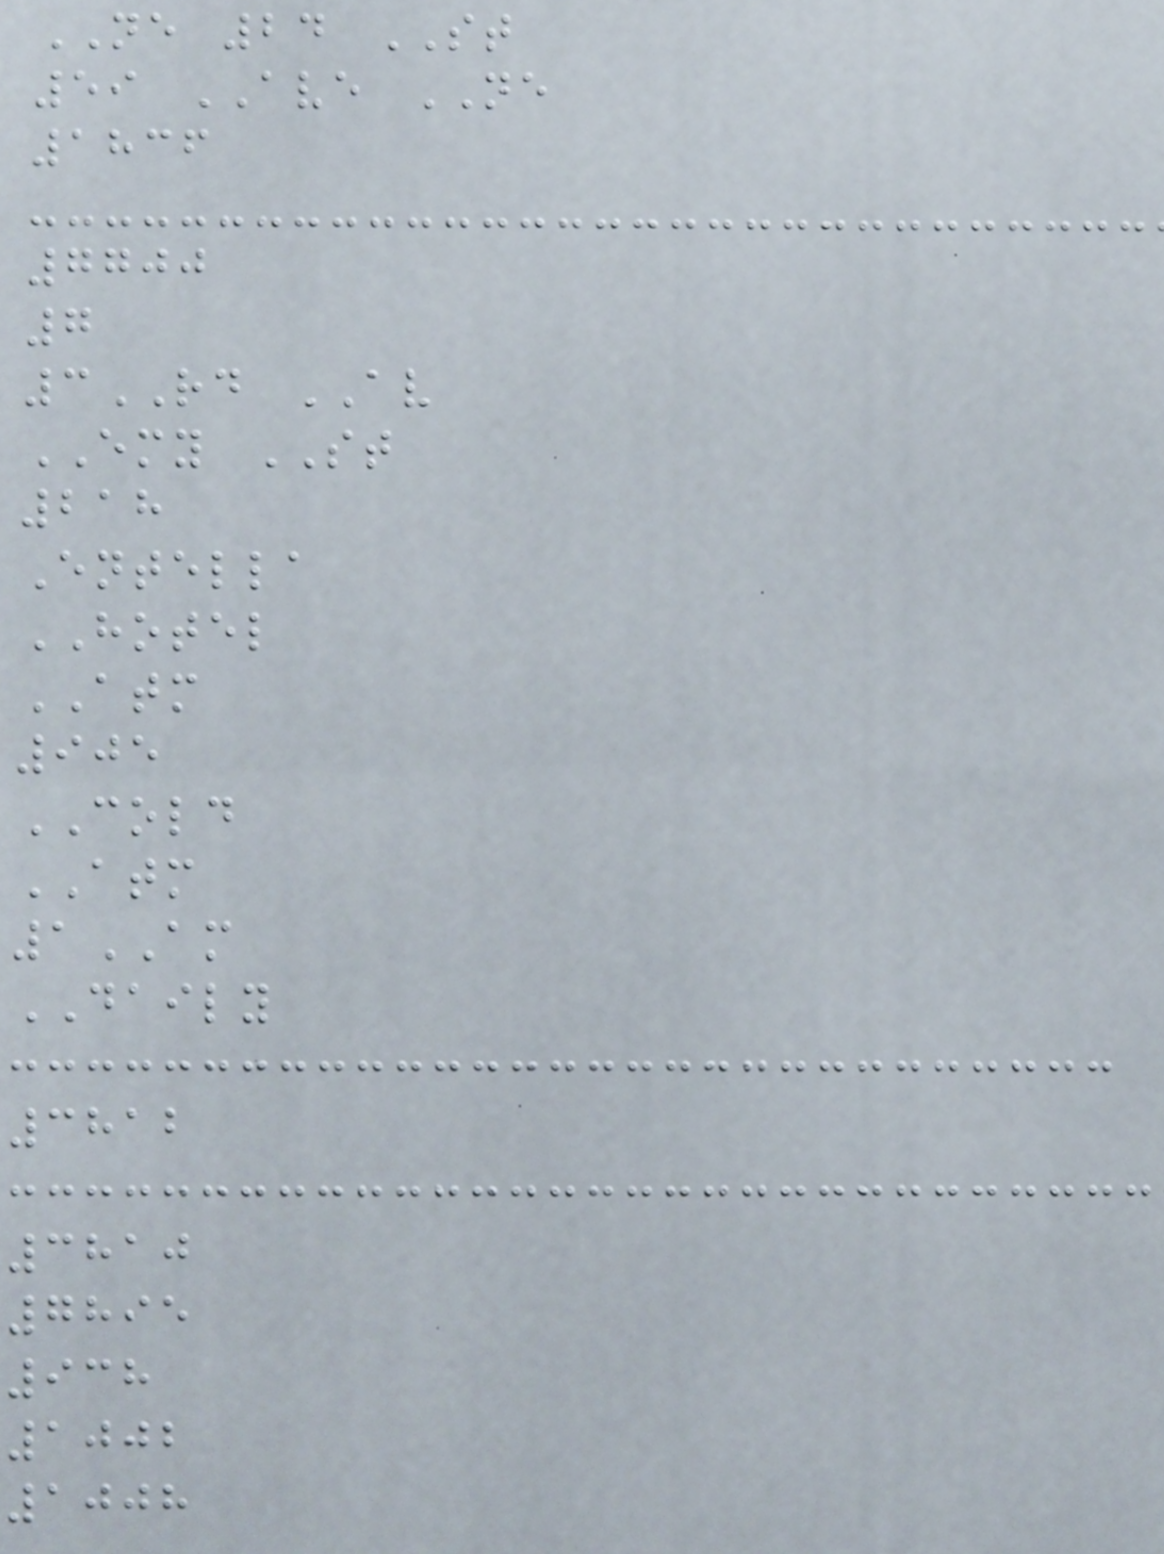NE 24 ST
59 AVE NE
1836
7700
7
3RD AV
EMY ST
218
Entella
HOTEL
ATM
905
COLD
ATM
1AM
DAILY
3812
3810
7895
938
1002
1008
